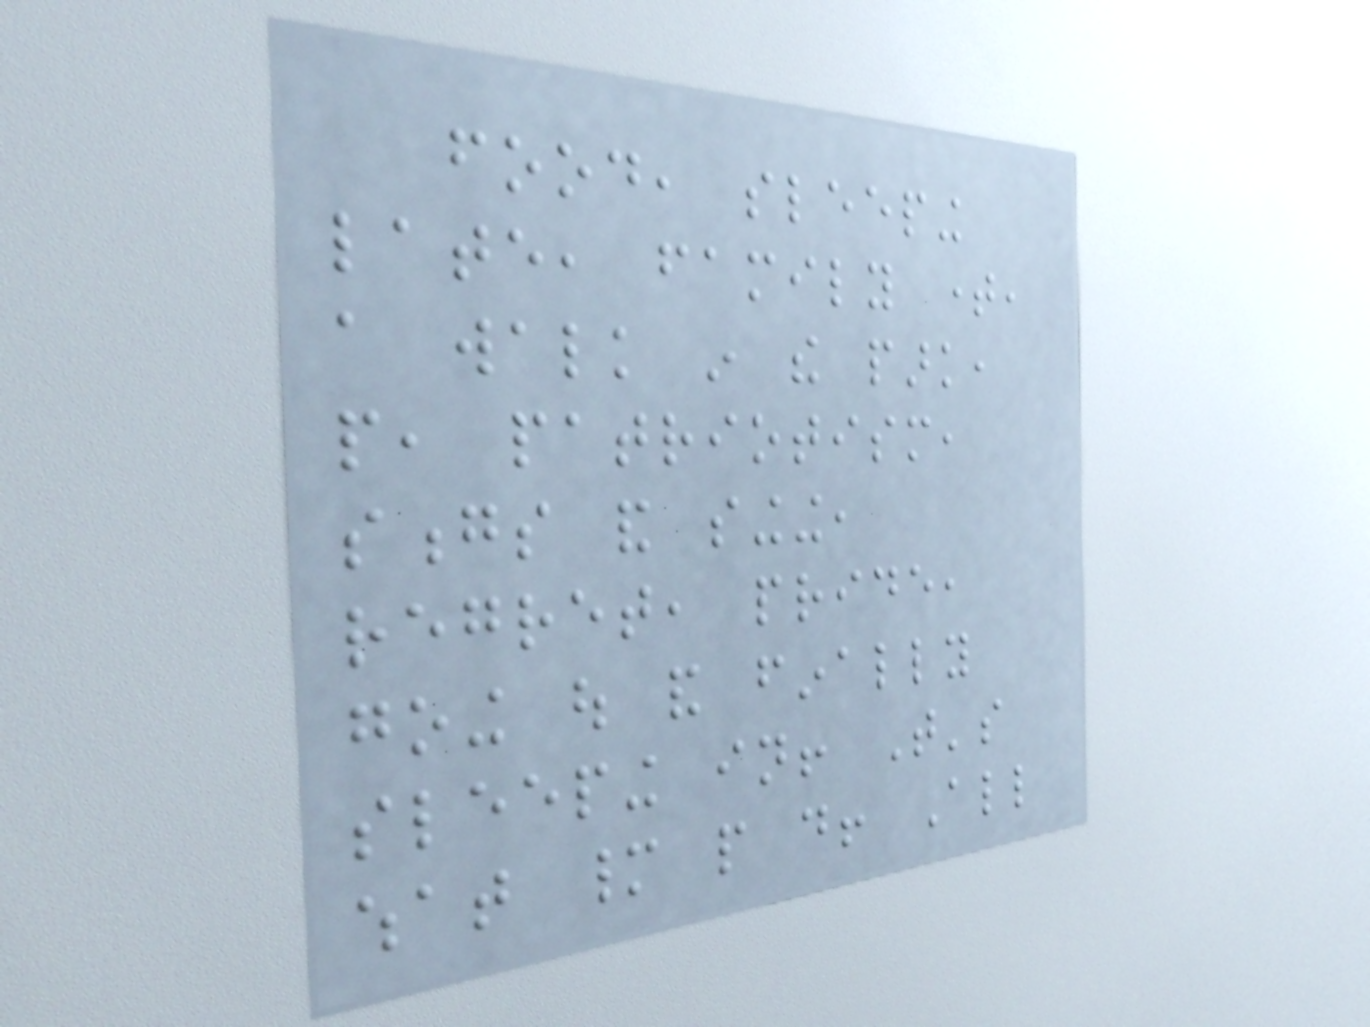food, sleeping
late, family time,
a walk in the park,
people, patriotism,
songs and singing,
regret, pride,
going out and finally
sleeping in! That's
what many people do! All
